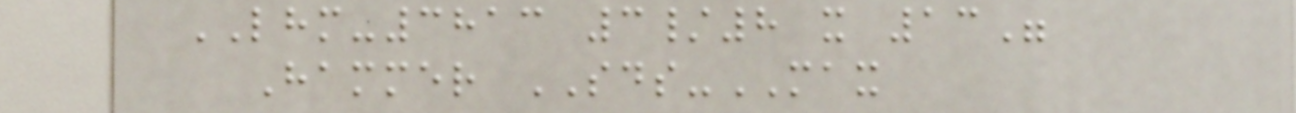LHM-3813 3/8 x 13"
Hammer SDS-MAX
